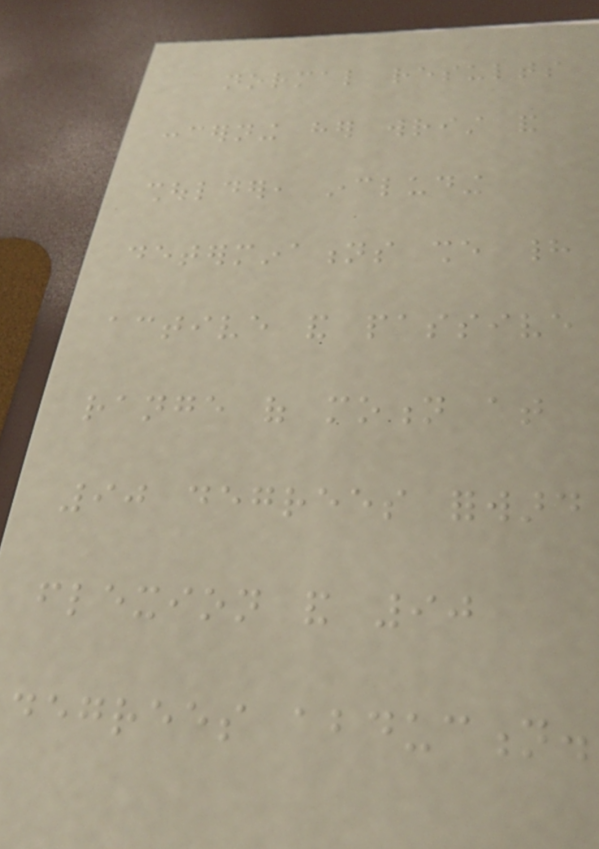normal results
concerning her wrist and
shoulder, including
determinations she had
active and passive
range of motion at
90 degrees forward
flexion and 90
degrees abduction.
